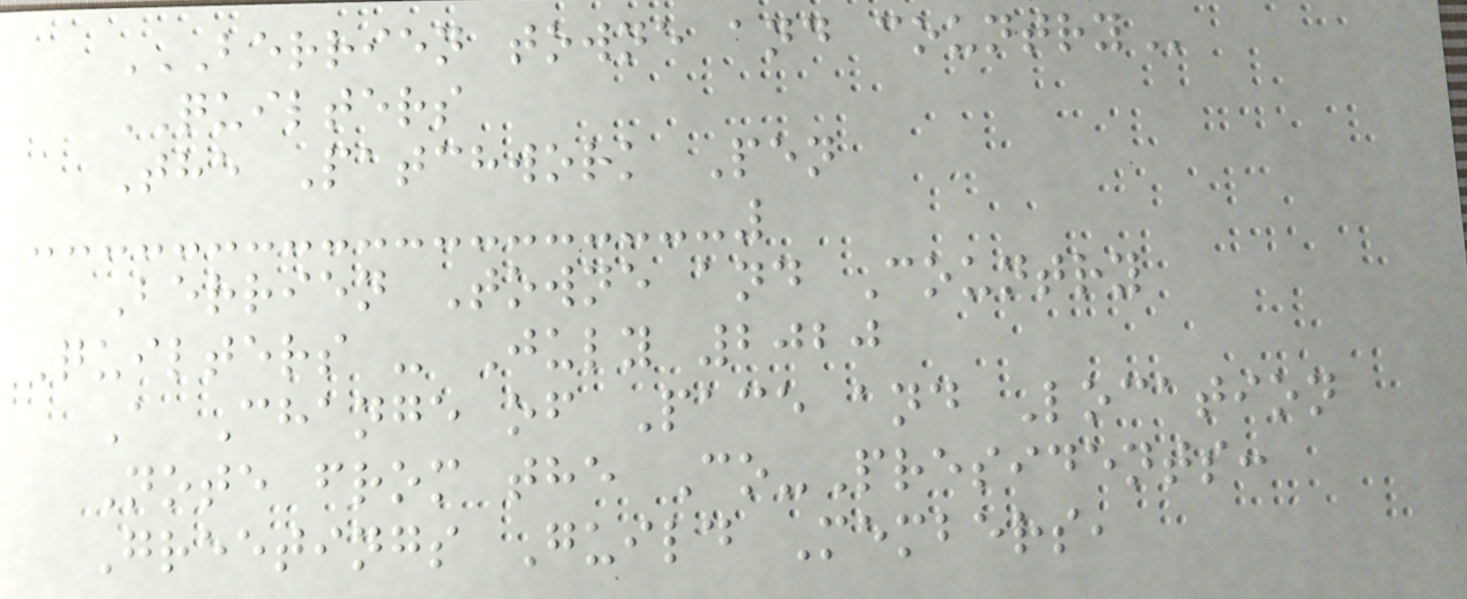BERRIEN TOWNE AND COUNTRY
QUILTERS
The Patchwork Pen
Berrien Towne and Country
Quilters - July 2020
A Change of Pace and Location
Note from the Co-Presidents:
Greetings Guild Members,
